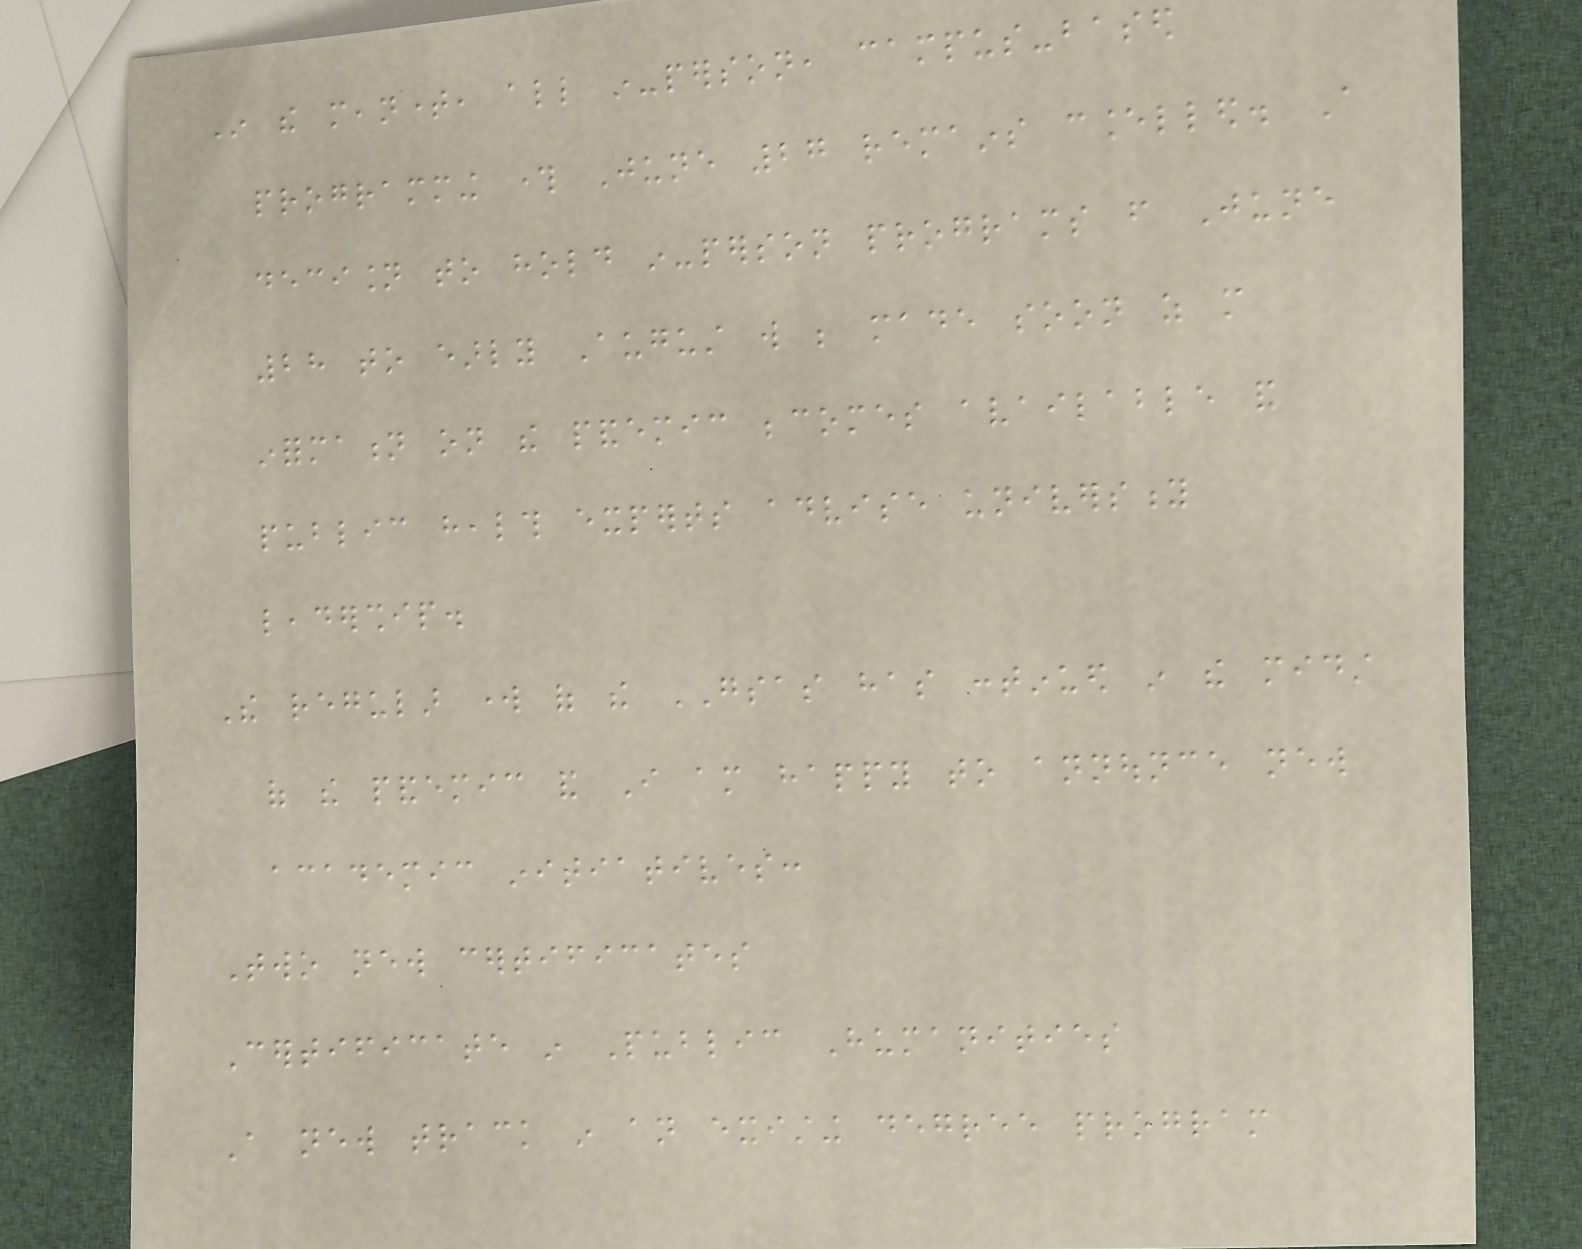In the meantime, all in-person, campus-based
programming through June 27 remains cancelled. A
decision to hold in-person programs from June
28 to early August will be made soon as more
information on the pandemic becomes available and
public health experts advise university
leadership.
The regular work of the GSAS has continued in the midst
of the pandemic and I am happy to announce new
academic initiatives:
Two new certificates
Certificate in Public Humanities
A new track in an existing degree program
